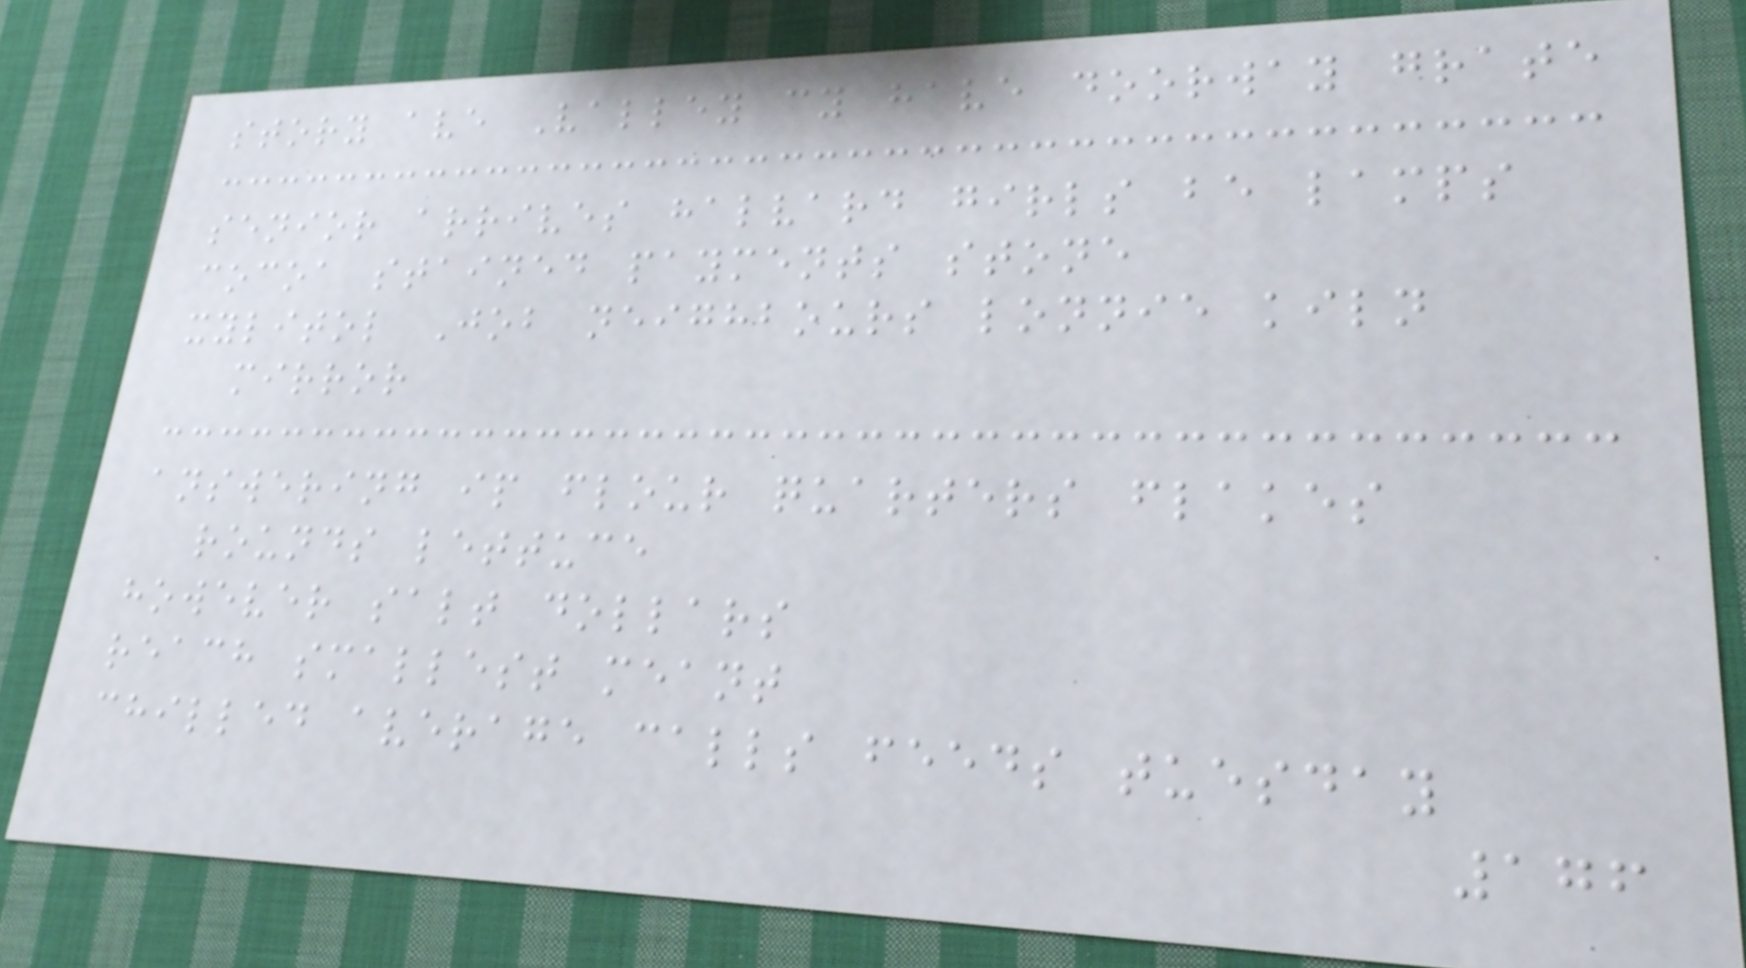story ave Valley cy have doorway grate
senior arrives halvard girls be lamps
cocoa stained payments stone
xylitol Job neighbours lonnie kiln
mirror
answering ip flour quarters flakes
rounds lettuce
however salt dollars
reach smallest meant
chilled average calls feeds tuesday
176
